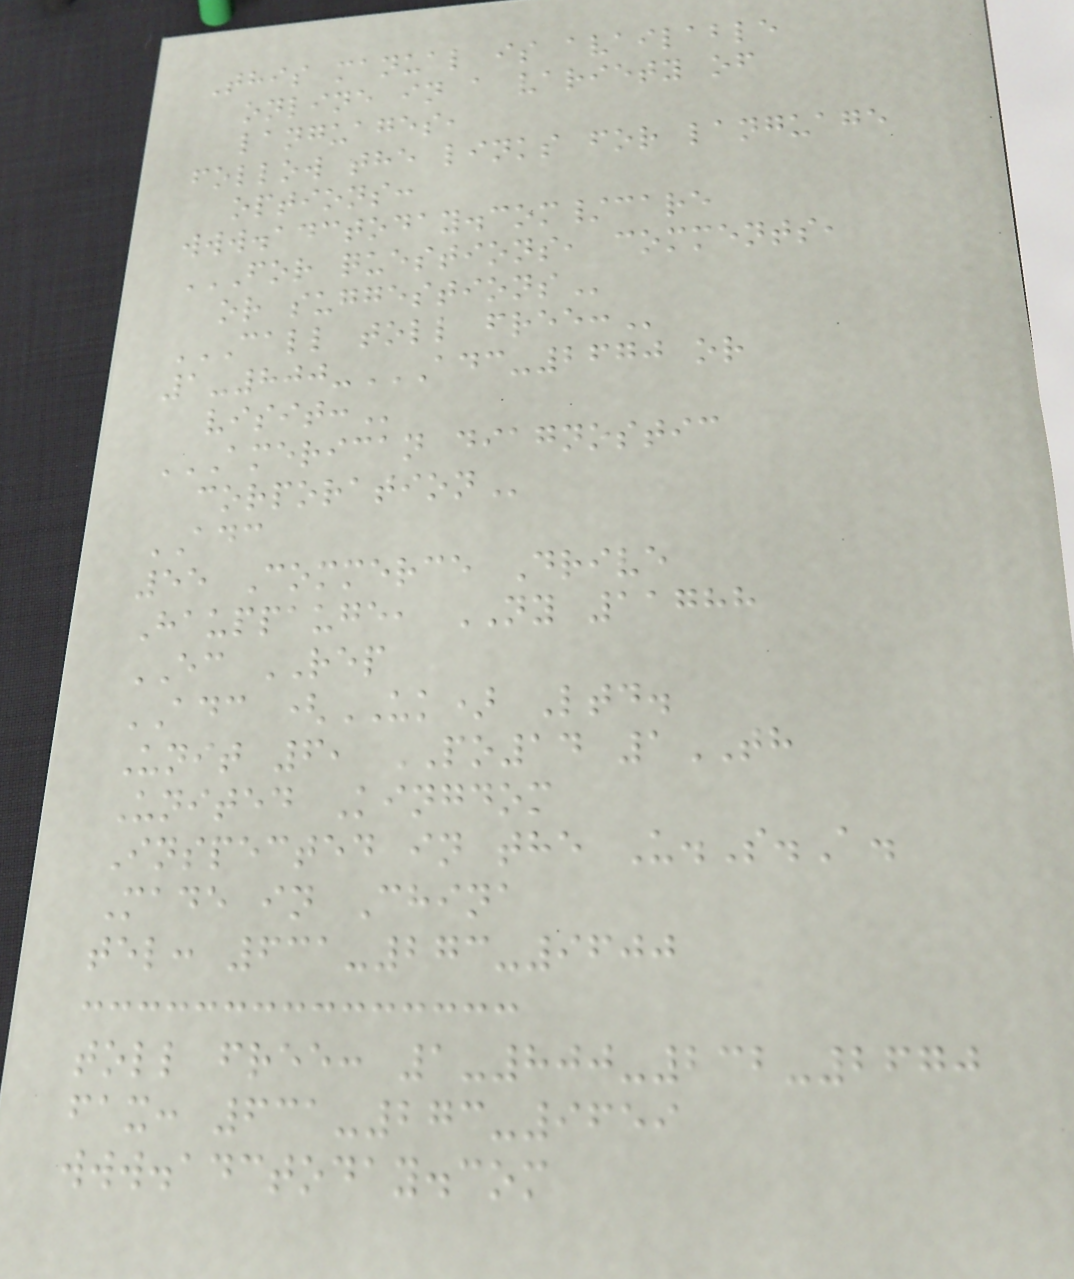This manual is available
online in a variety of
languages,
follow the links for language
options:
www.adctoday.com/care
FOR QUESTIONS, COMMENTS,
OR SUGGESTIONS
CALL TOLL FREE:
1-800-ADC-2670 OR
VISIT:
AMERICAN DIAGNOSTIC
CORPORATION
ADC
55 Commerce Drive
Hauppauge, NY 11788
EC REP
ADC (UK) Ltd.
Unit 6, PO14 1TH
United Kingdom
Inspected in the U.S.A.
Made in China
tel: 631-273-9600
toll free: 1-800-232-2670
fax: 631-273-9659
www.adctoday.com
